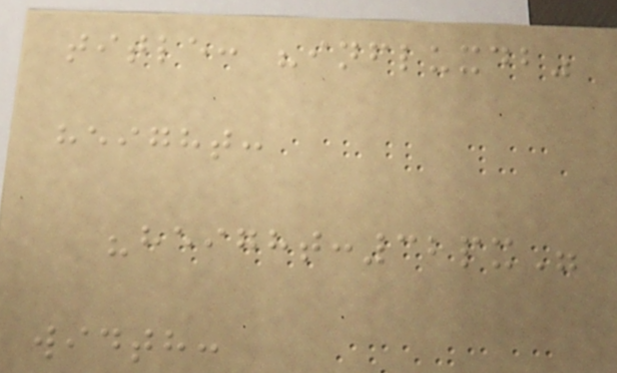title: "influxdb"
height:
"height:32px"
width:
